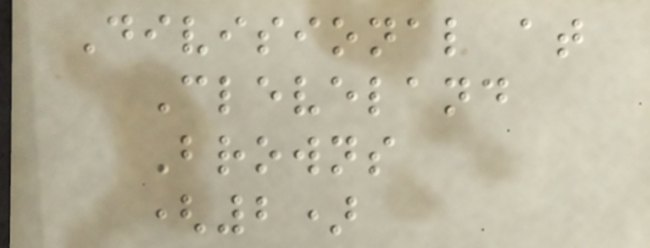Divisional at
Cleveland
Browns
(2)
